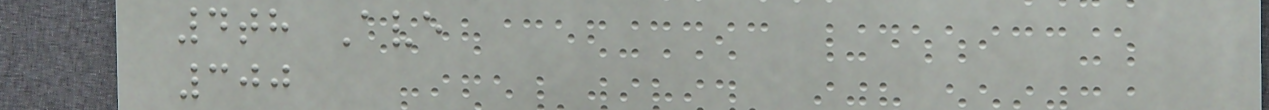4th Ave
300
